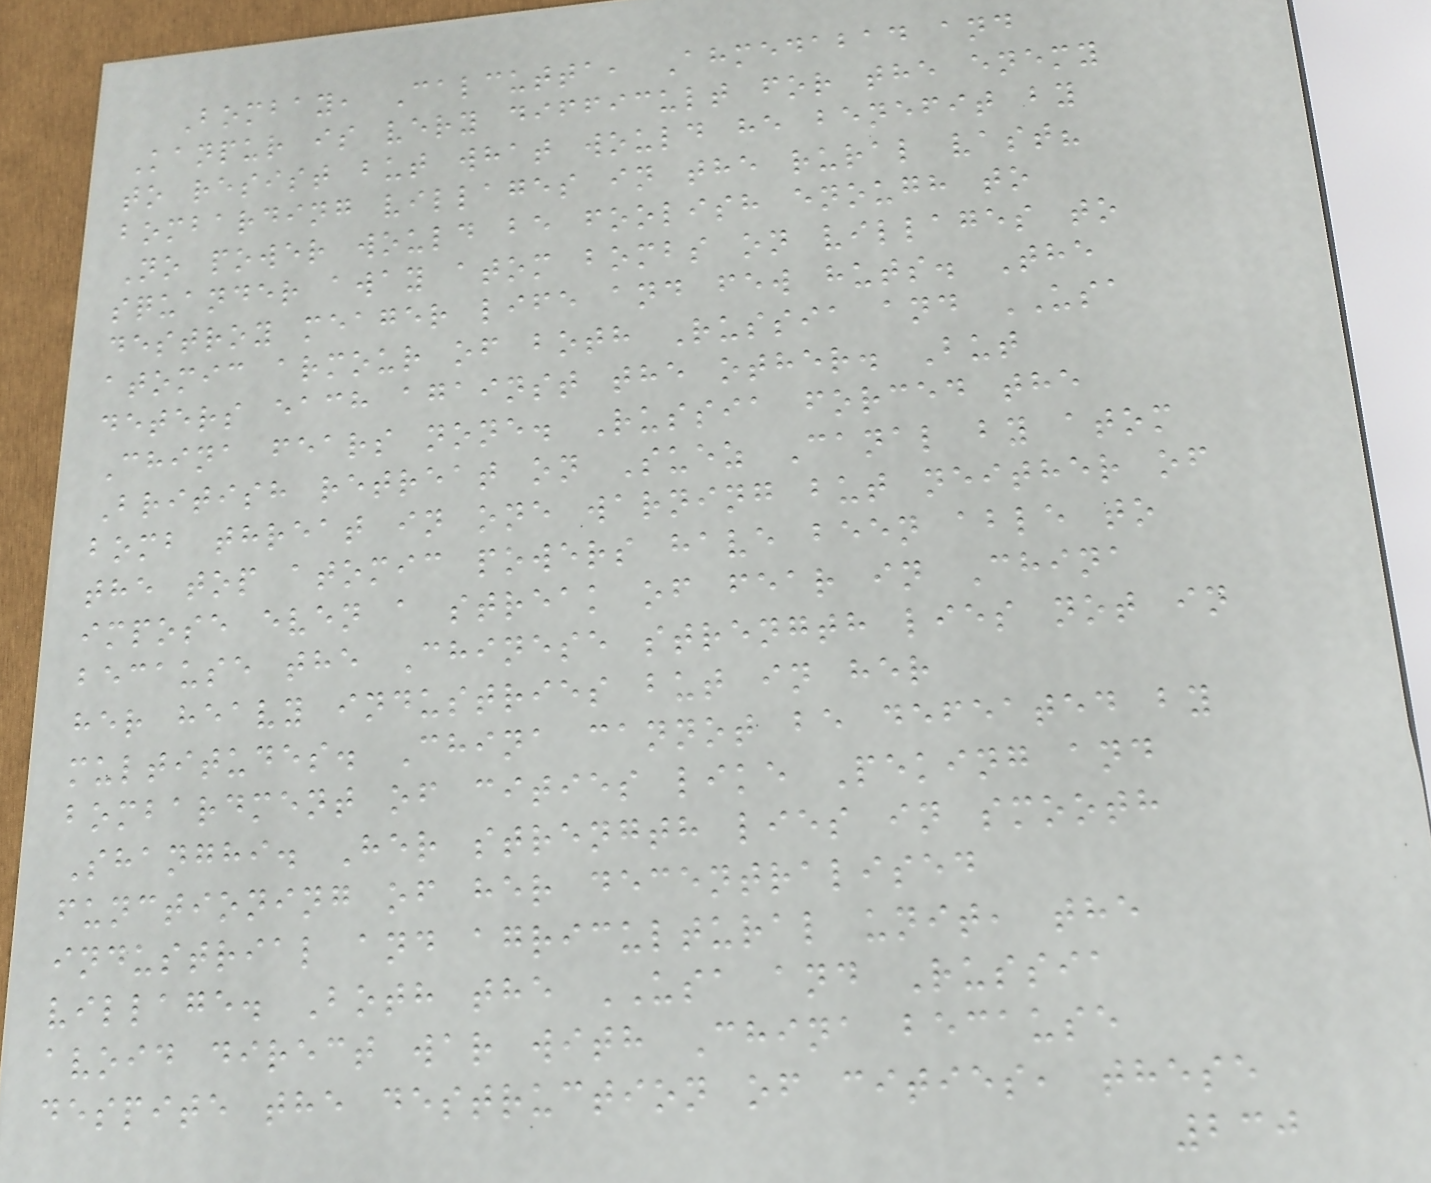Bombay, Calcutta, Ahmedabad and
Kanpur is very difficult for the enemy
to resist but what would he benefit by
bombarding villages in the rural vast?
No power would be foolish enough to
squander away atom bombs on villages to
destroy meager life and few huts. The
atomic armour of both Russia and USA
deters each against the other. But
China fears none. Russia forced the
British retreat on Suez Canal by atom
bomb threat in one warning but neither of
the top atomic powers have been able to
impose even a streak of fear in China
because the Chinese strength lies not in
her heavy industries but in her
multitudes. China cannot be defeated by
bombardment of cities like Peking and
Shanghi. Her strength lies in smooth
functioning of her decentralised
industrial and agricultural unit, the
village. Both the USA and Russia
avoid direct war with China because
despite the destruction of cities, these
230
